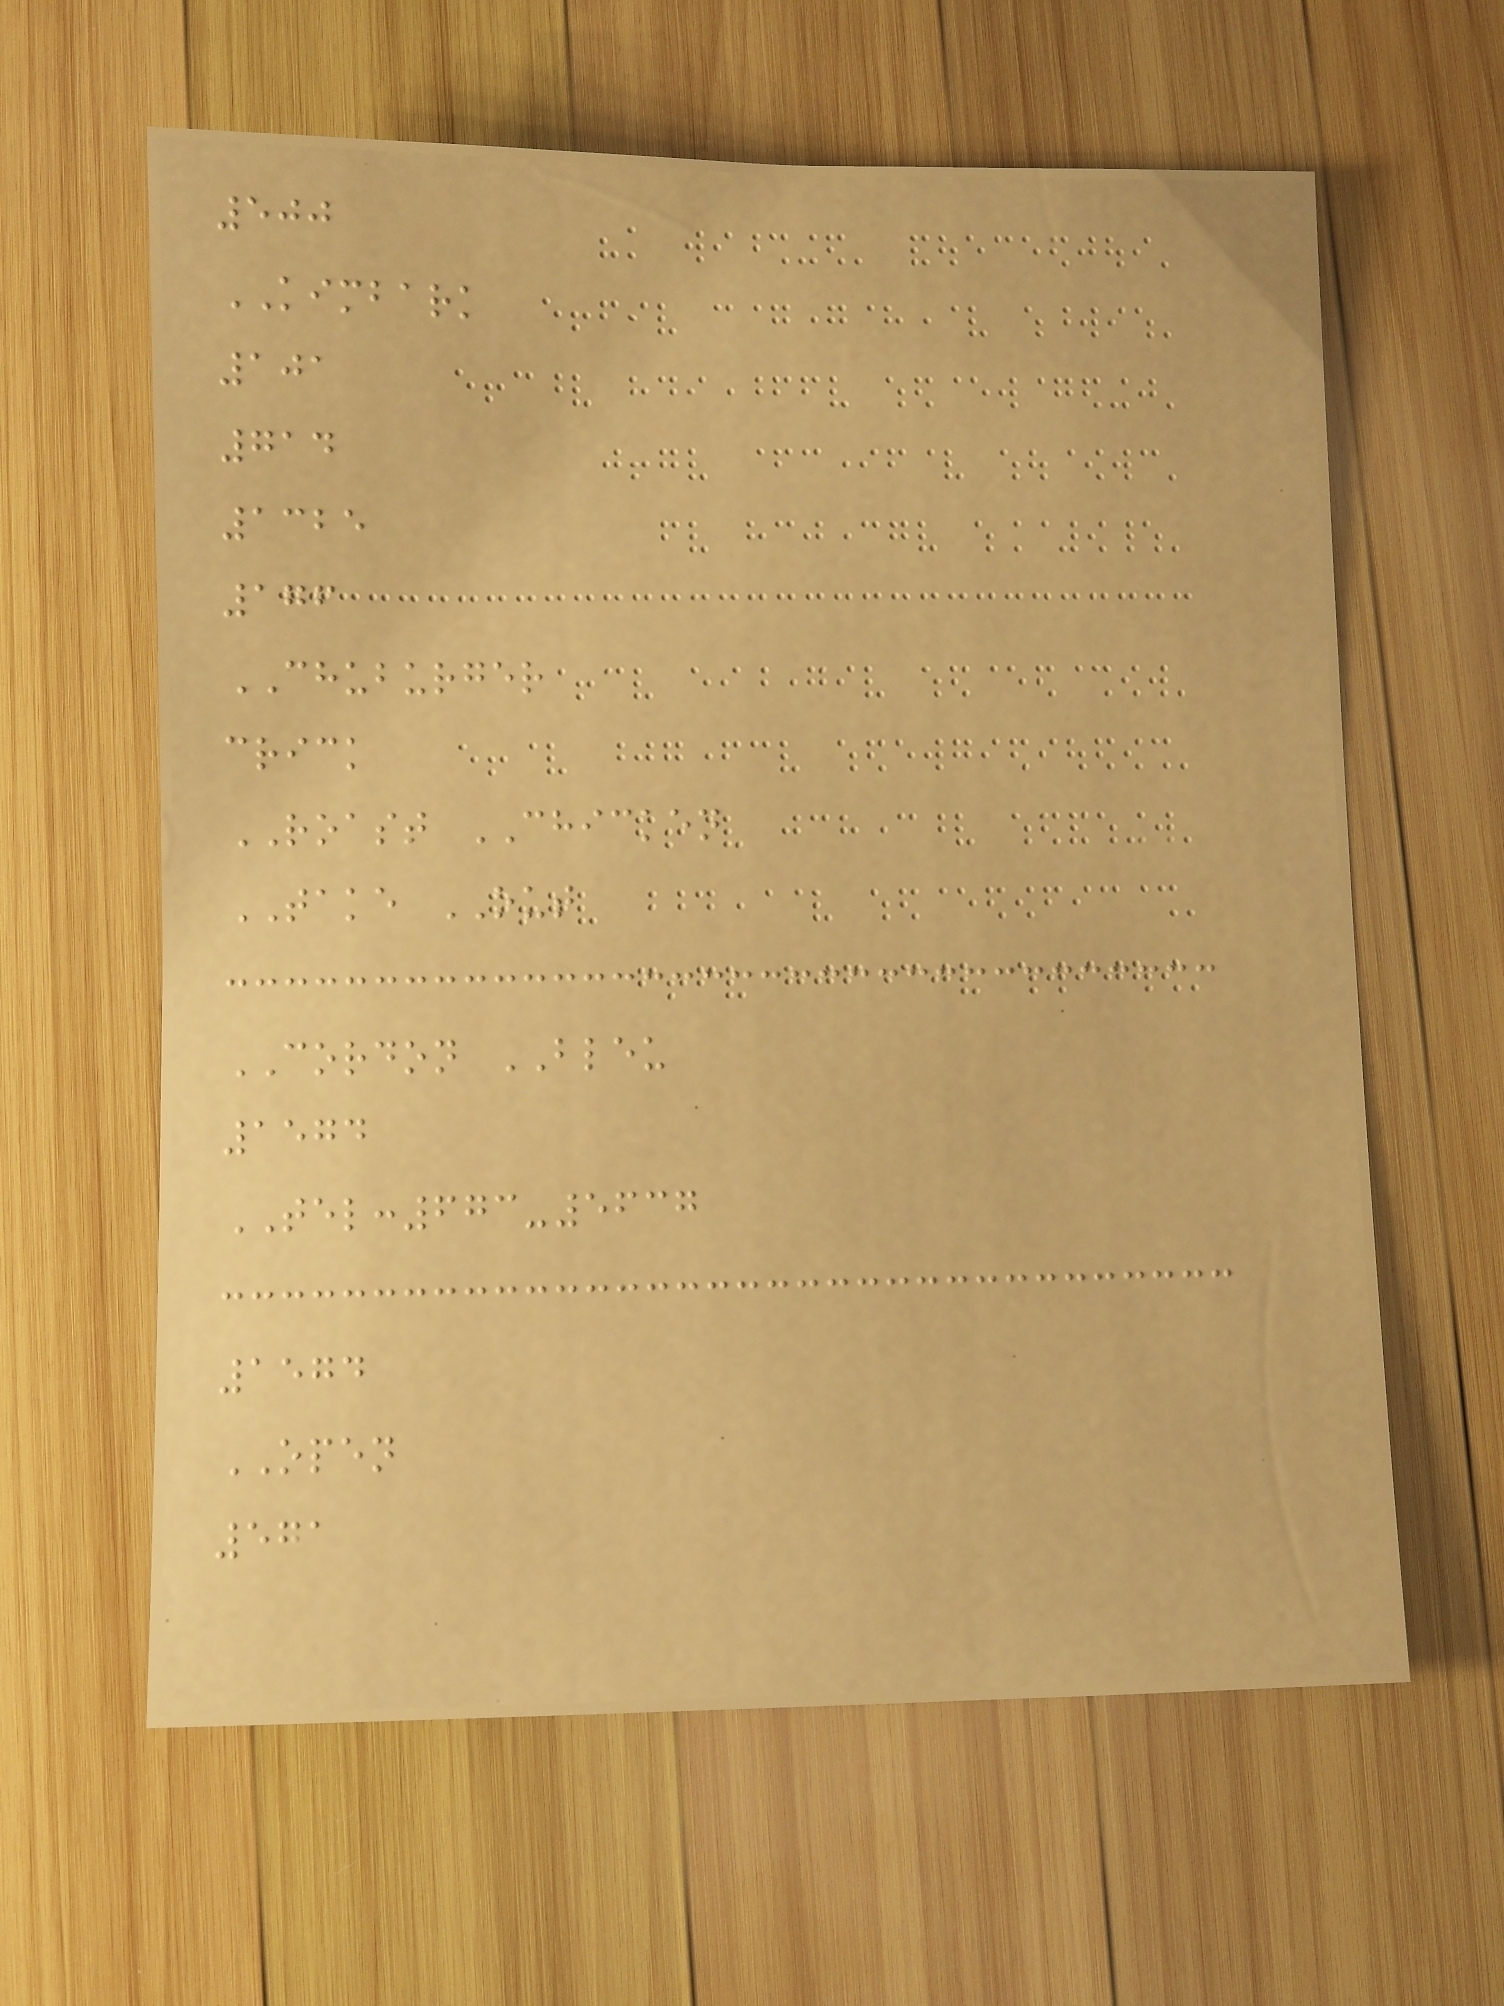500
KIMBARK
101
714
1325
176
CHUBURGER
crick
ROAST CHICKEN
TAKE OUT
CORDON BLEU
1574
TEL:673-5637
1574
OPEN
571
